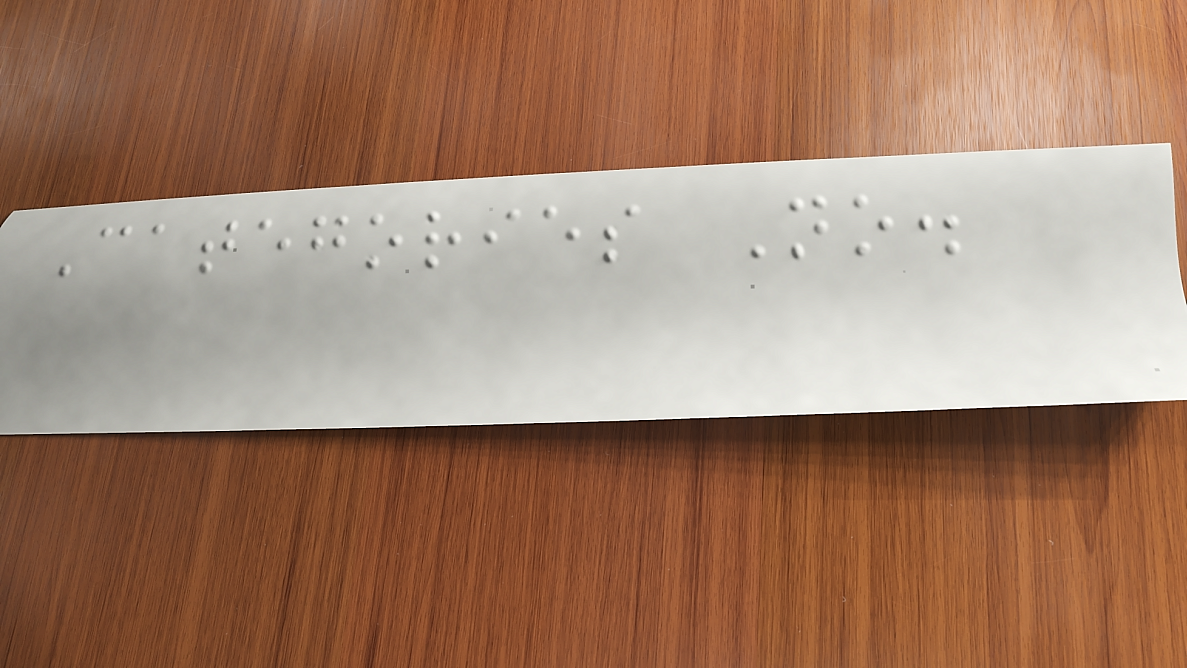Categories No.
